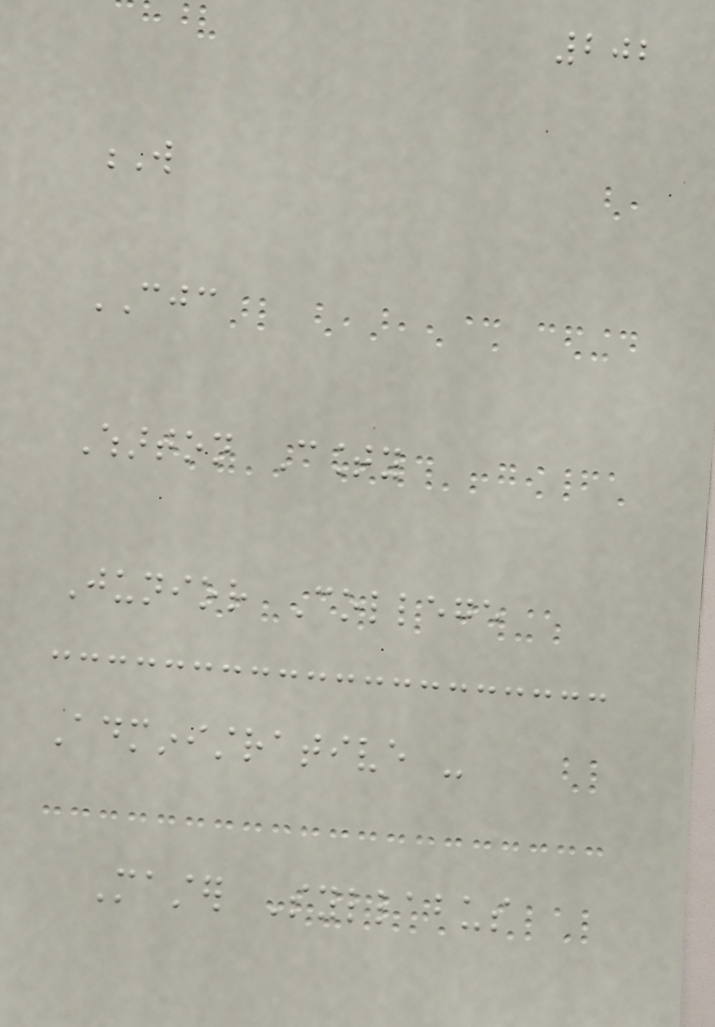202
W
CJC
Wharton County
Junior College
Administrative -
Master Syllabus
